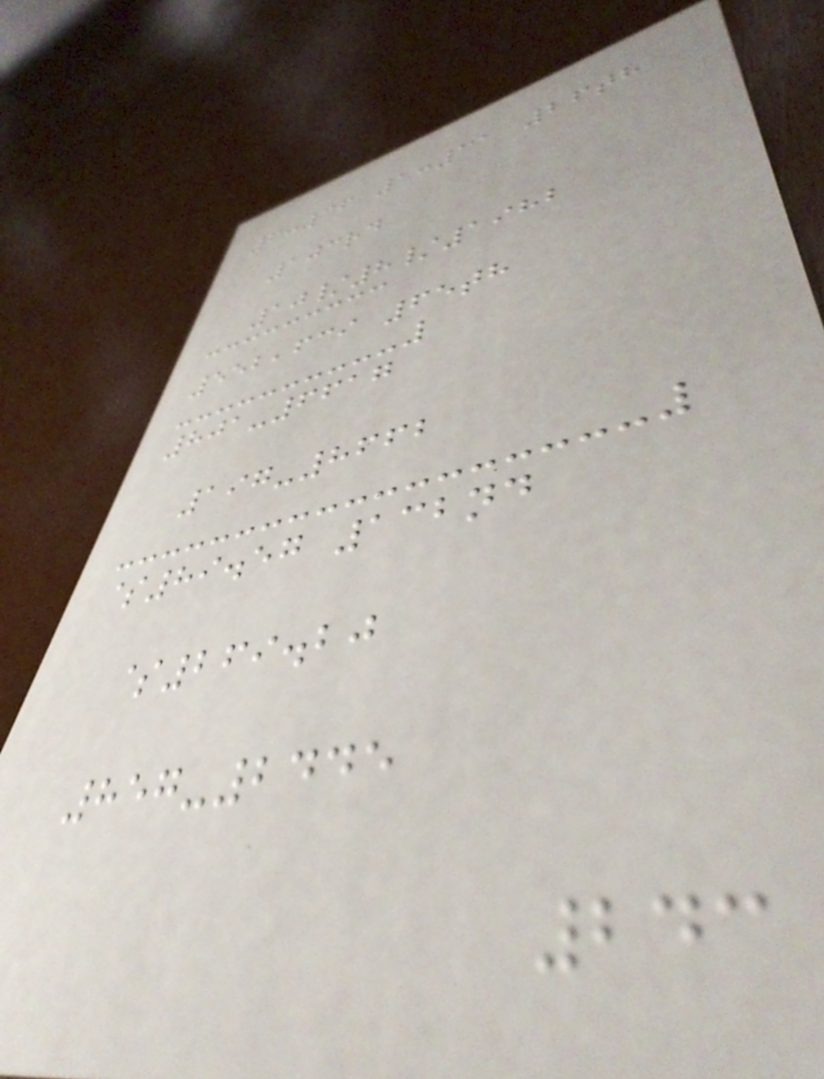6:36 1:31 26th
103rd
10/8/1982
552,639 65th
801-6617
197-8662
$89.57 132nd
$269.20
857-2445
243
